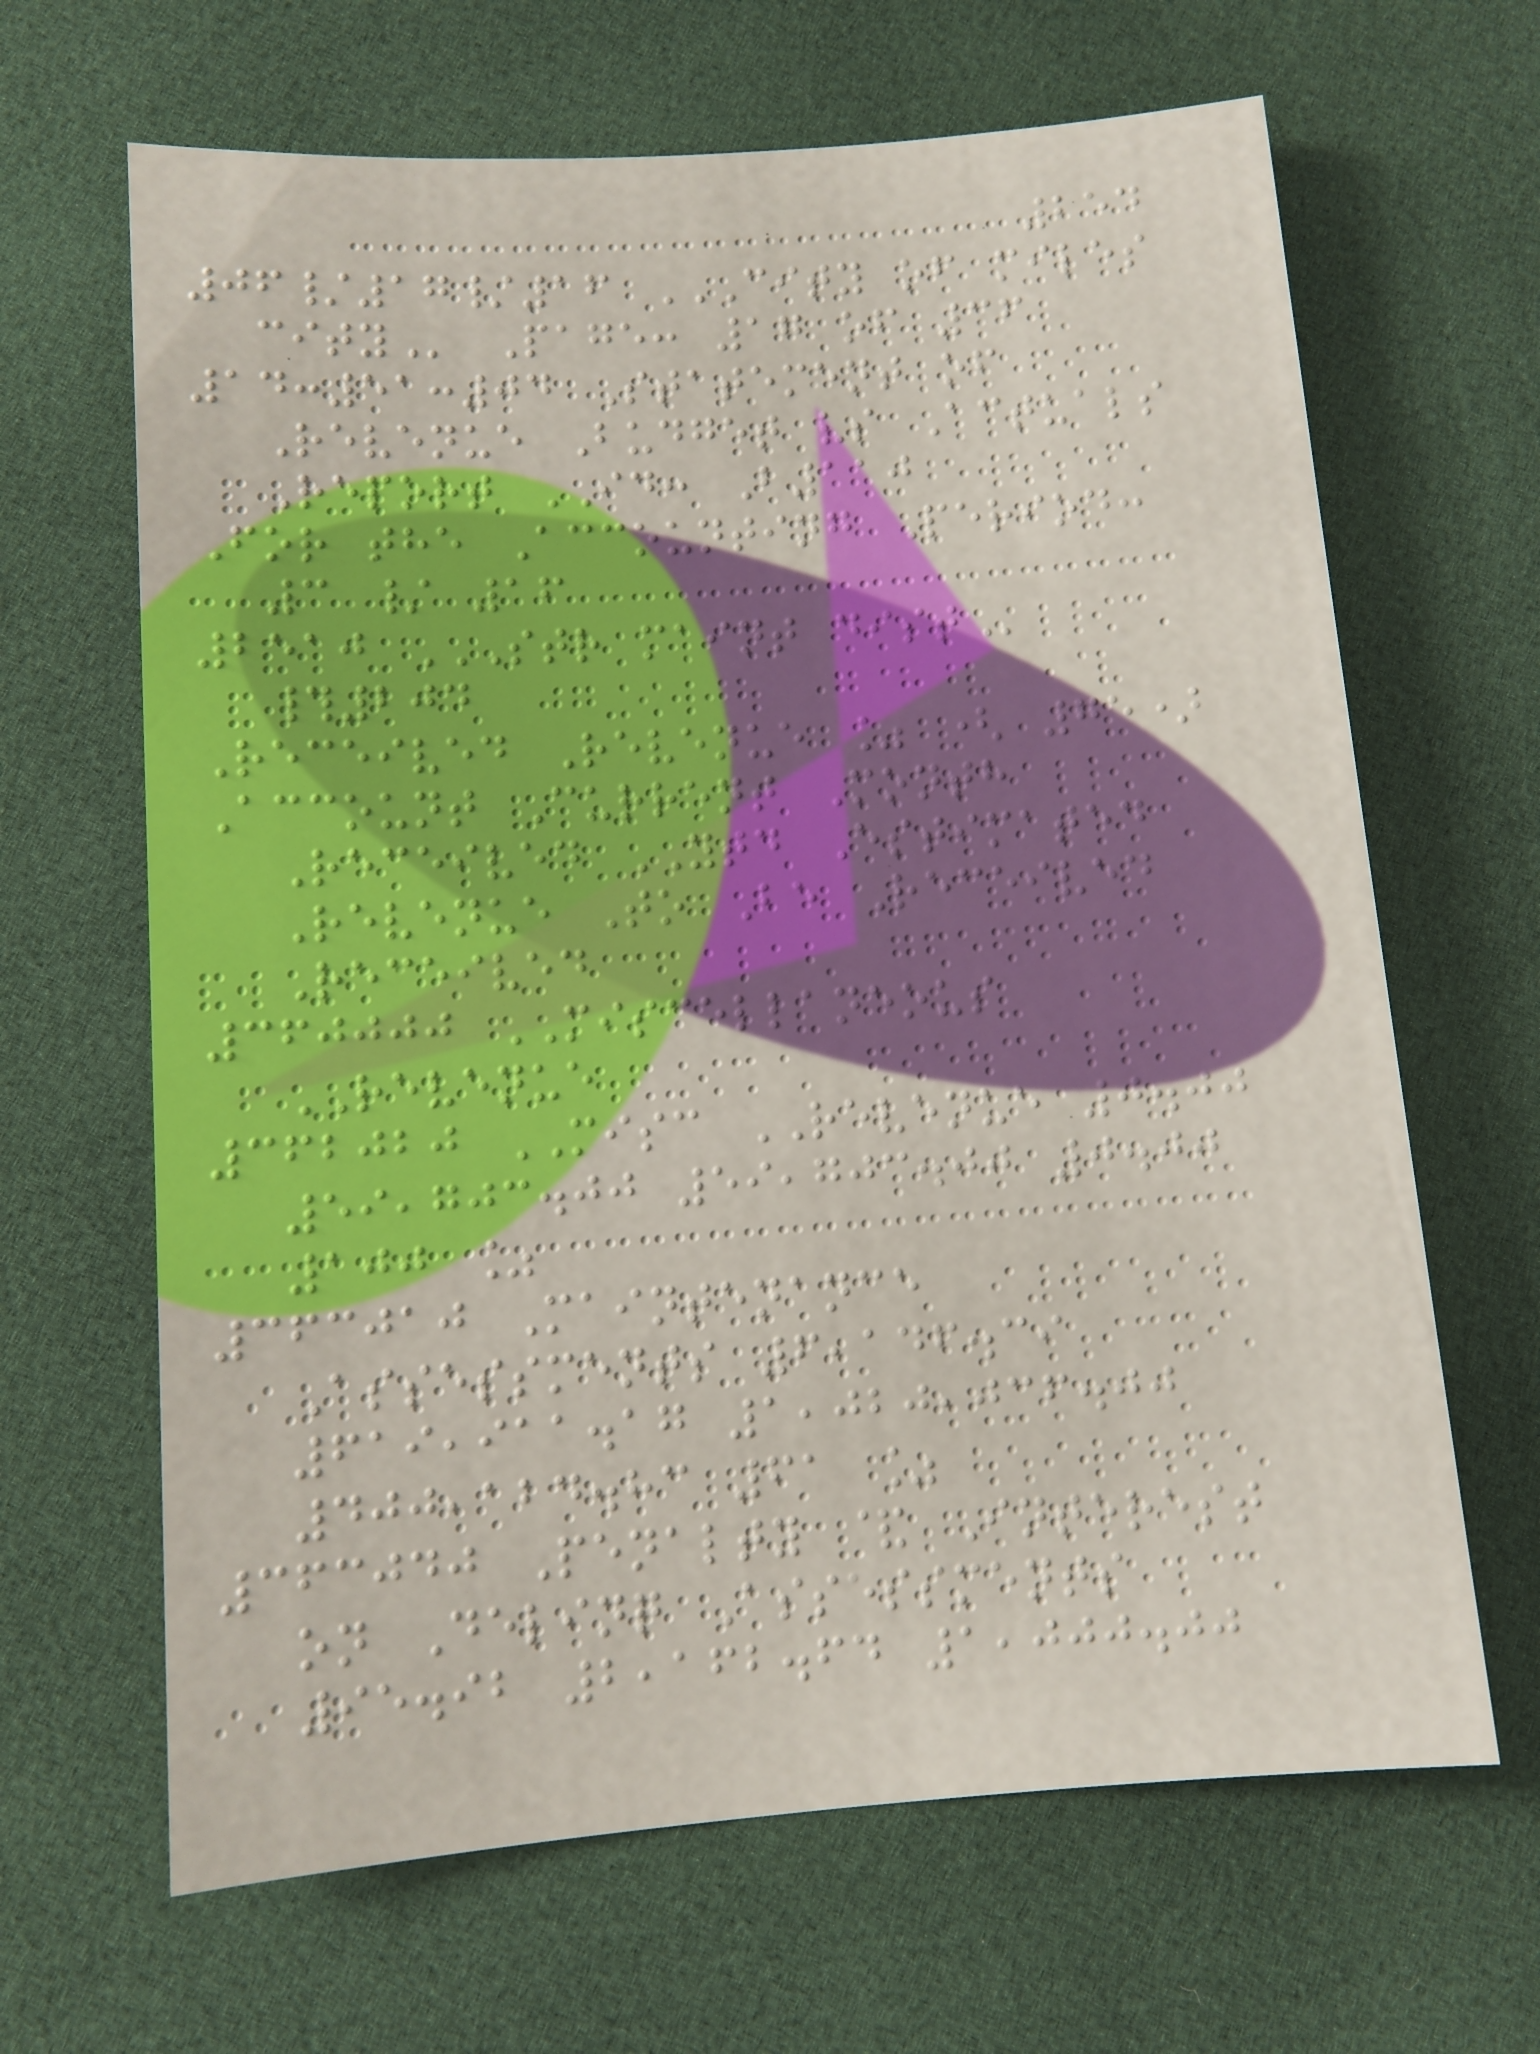254
06/17/16 CITY OF MILES
CITY Page: 17 of 36
14:51:04 Statement of
Revenue Budget vs Actuals
Report ID: B110
For the Accounting Period:
3 / 16
2510 STR MAINT DIST
#204
Received Revenue % ( 75)
Account Current Month
Received YTD Estimated
Revenue To Be Received
Received
360000 MISCELLANEOUS
REVENUE
362020 MISC REVENUE 0.00
59,703.00 59,703.00 0.00
100 %
363010 Maintenance
Assessments 6,146.39
619,911.17 1,020,036.00
400,124.83 61 %
363040 Penalty & Interest
on Delinq Assessments
95.92 2,162.64 1,000.00
